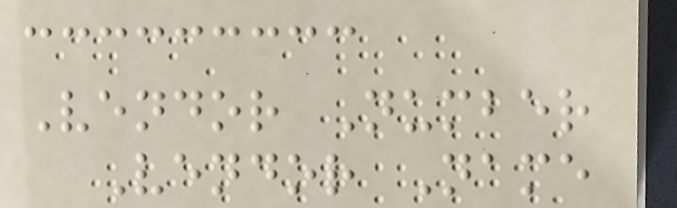Vendor Number
Vendor Name
